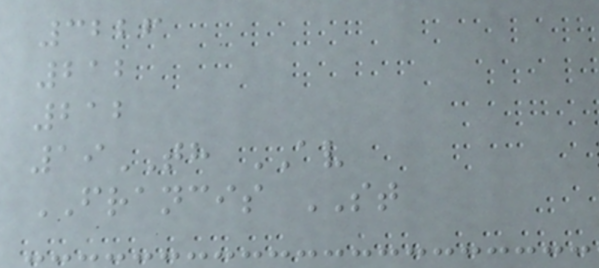3226
212
212
19TH AV
FRANCIS ST
